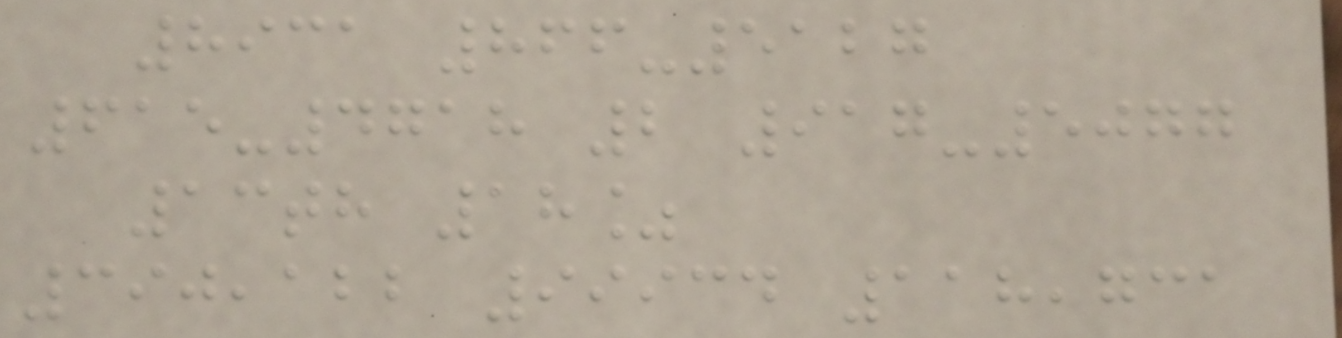8931 866-5127
615-4718 2 917-5077
13th 18%
390,122 99934 118,731
